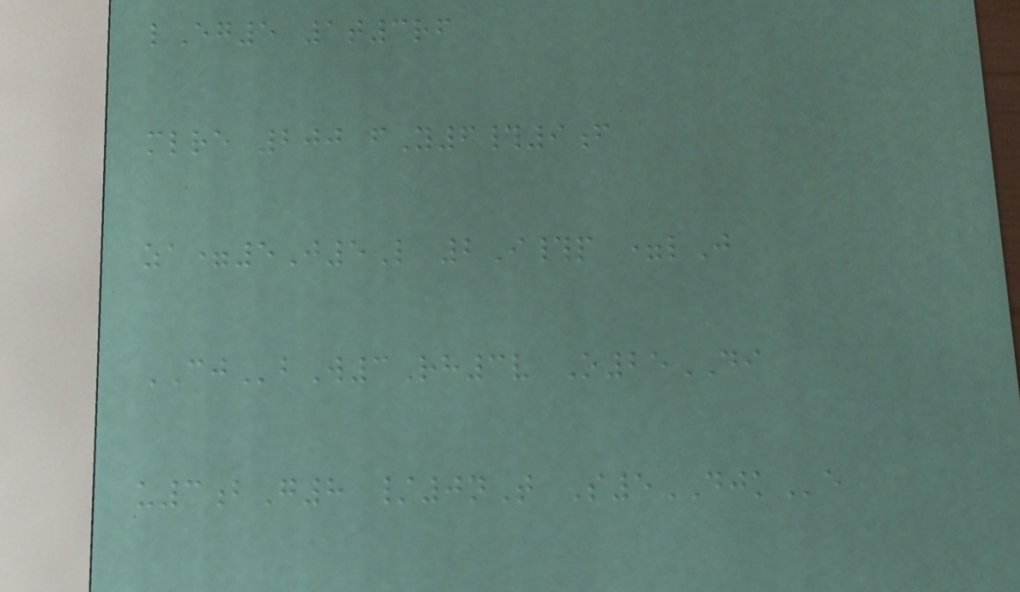lEg5 1t3rf
mlre 200 fY6#9f
za=5J5L 2I#p =lJ
CJbW3Rh3v O25DI
u3bG8 /0nT S5DJKe
